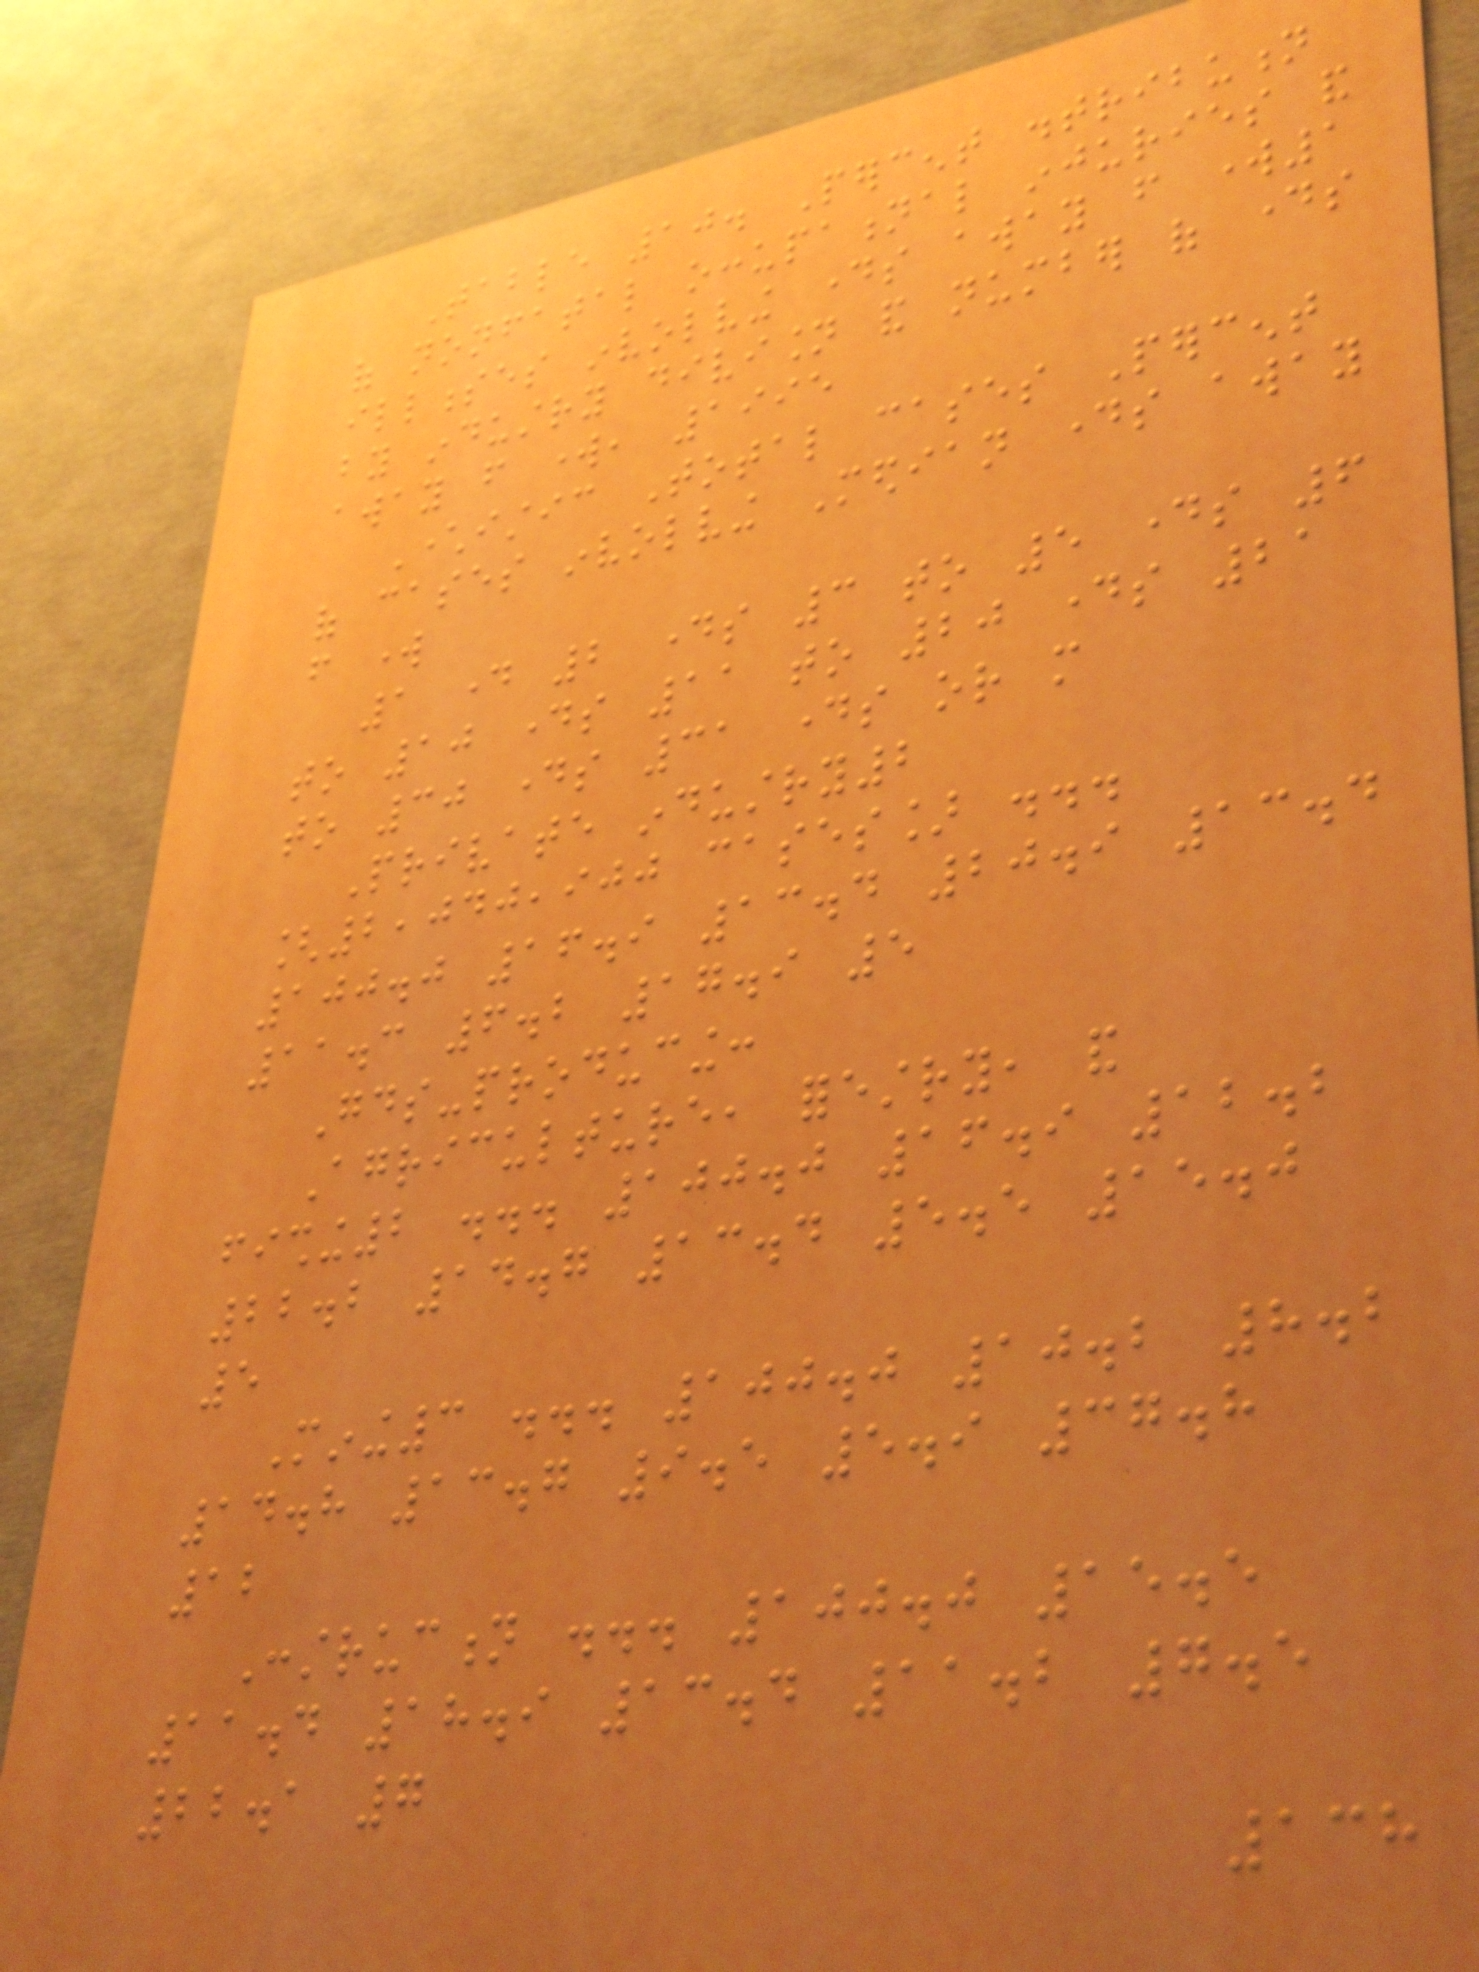Table 10. Percent distribution
of nonfatal occupational injuries and
illnesses involving days away from work1
by industry division and number of days
away from work, 1995
Characteristic Total cases Percent
of cases involving Median days away
from work
1 day 2 days 3 to 5 days 6
to 10 days 11 to 20 days 21
to 30 days 31 days or more
Private industry2
[2,040,900 cases] ...
100.0 16.9 13.4 20.9 13.4
11.3 6.2 17.9 5
Goods-producing:
Agriculture, forestry, and
fishing2 ... 100.0 16.9 12.2
22.2 14.7 13.4 5.5 15.0
5
Mining3 ... 100.0 10.2 8.2
14.8 13.7 9.5 5.9 37.8
12
Construction ... 100.0 15.5
11.4 18.9 13.4 11.2 7.5
22.1 7
138
